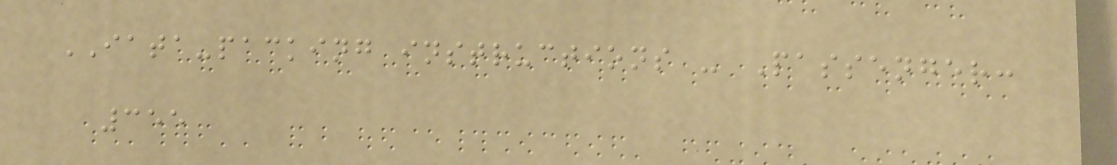IATA-packing instructions - Passenger:
355
